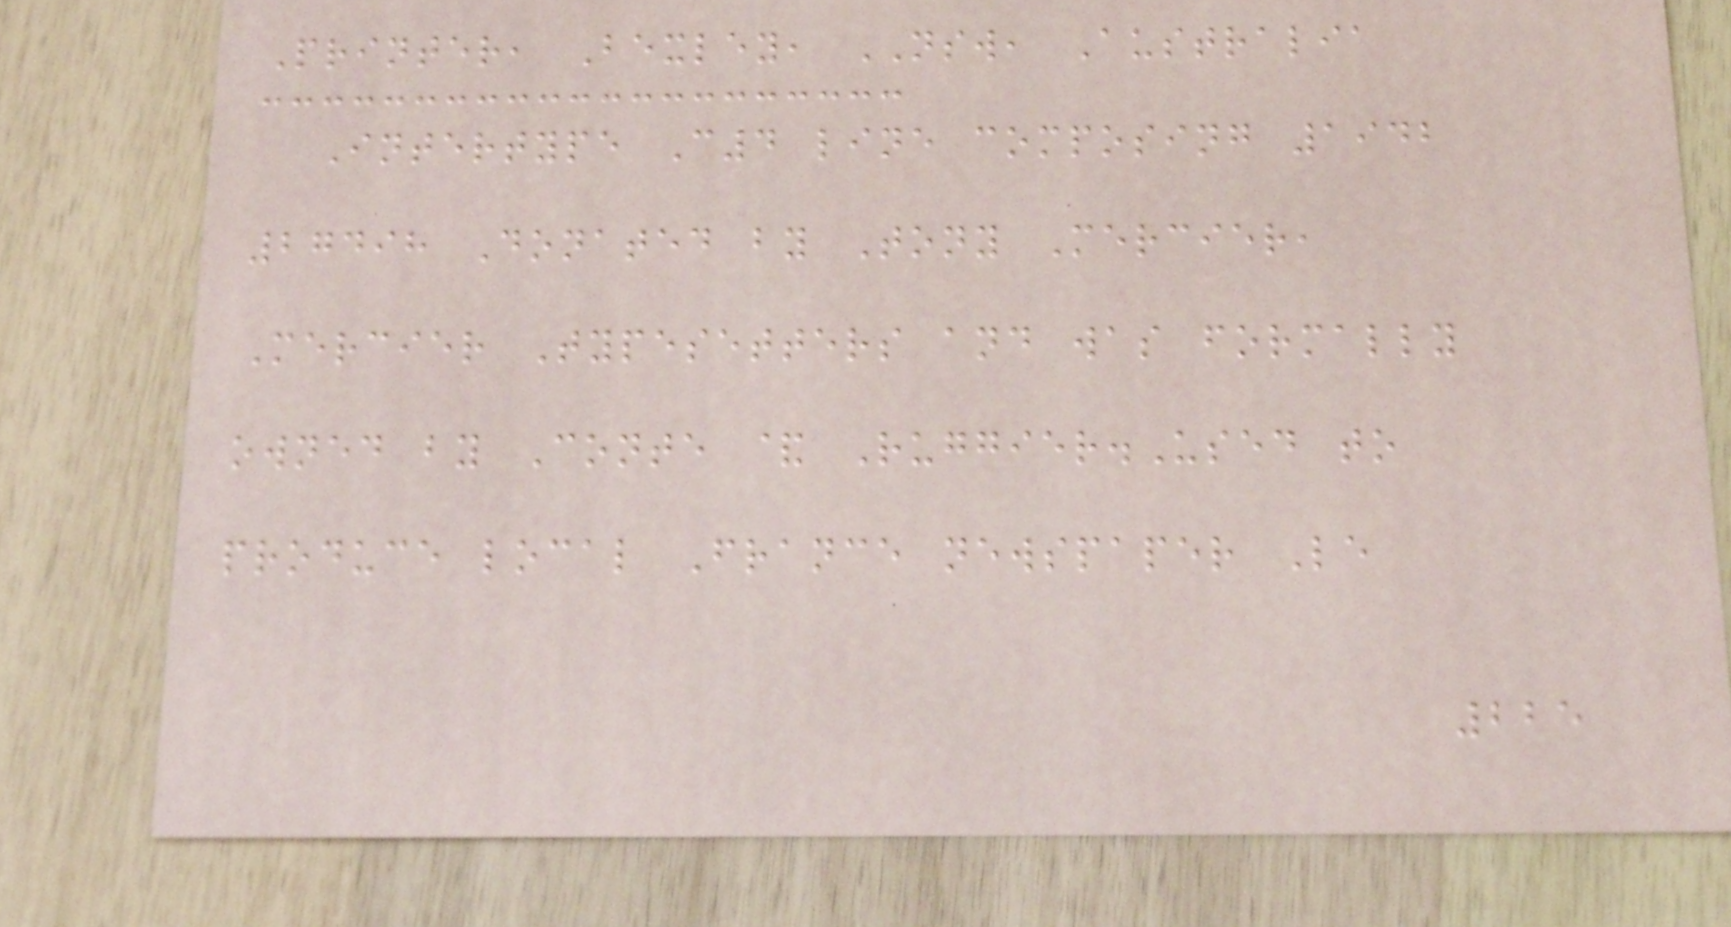Printer, Bexley, NSW, Australia
Intertype C4 line composing 1942
27498 Donated by Tony Mercier,
Mercier Typesetters and was formally
owned by Conte & Ruggier.Used to
produce local France newspaper Le
225
